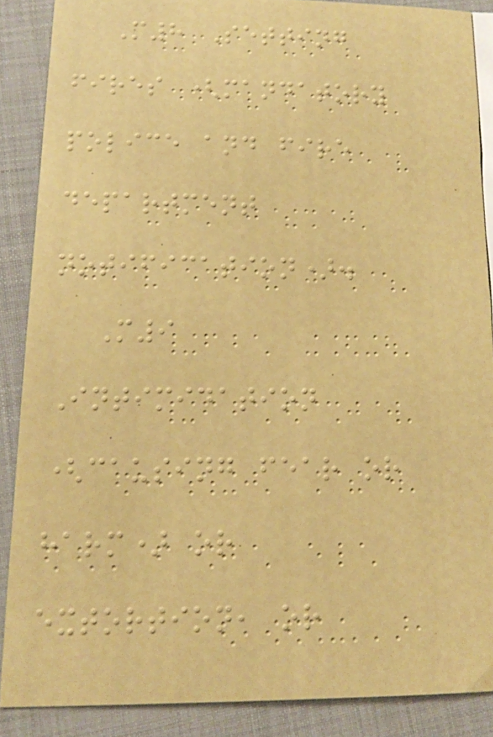M8 Setting
fires (mandatory
police and fire
department
notification).
M9
Intimidation
(causing fear or
harm) or
extortion, or
